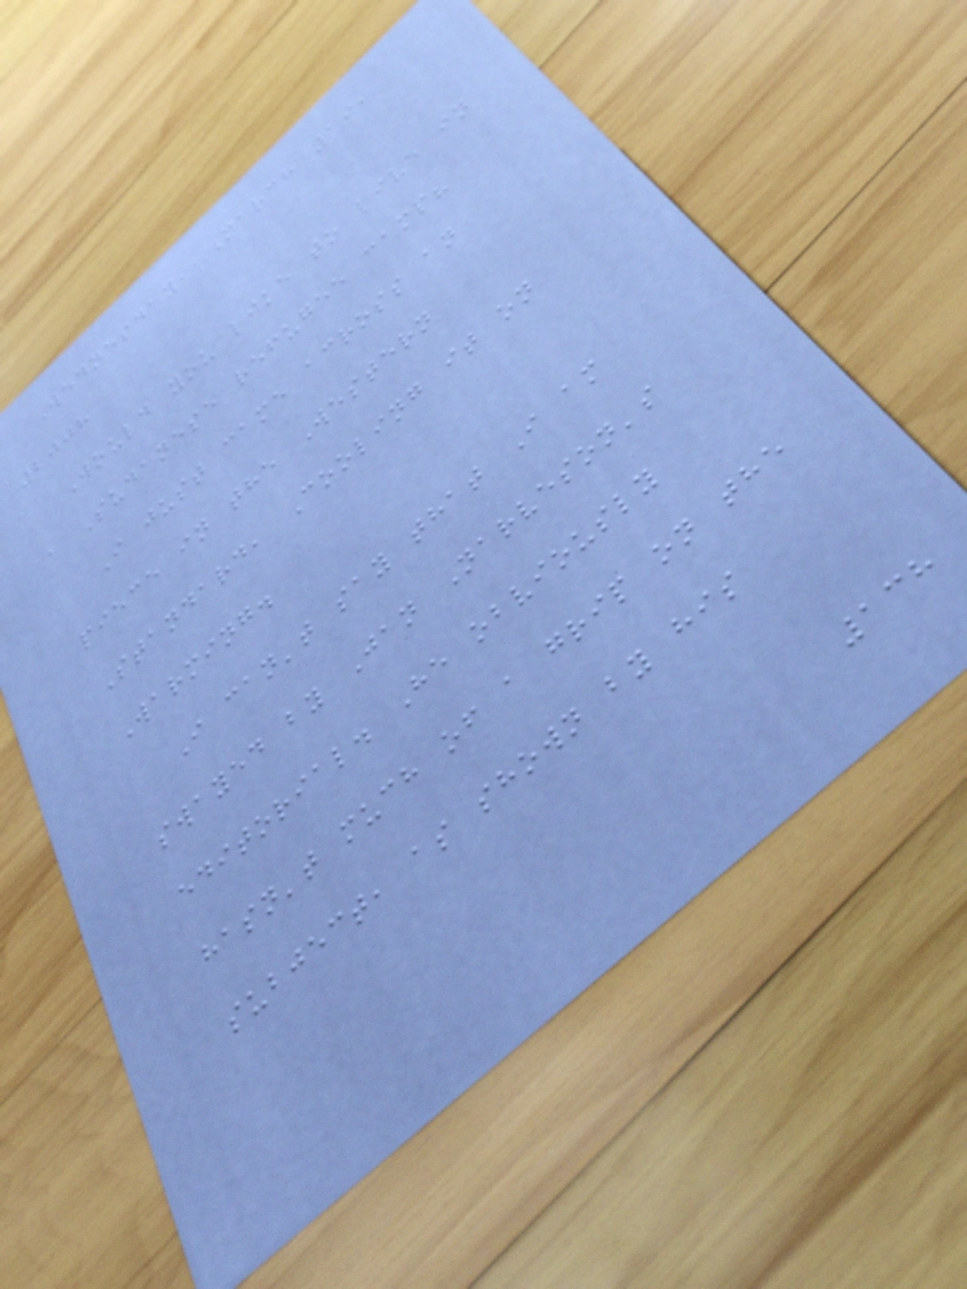Wednesday, March 19,
2008
Would you like to live in
a Sudanese refugee camp?
I just came across an
piece in the Western
Standard, Cooling it on
Warming.
I can't say that I am
swayed by Jan Narveson's
editorial. He obviously
hasn't much of a grip on the
subject, as shown by his
138
